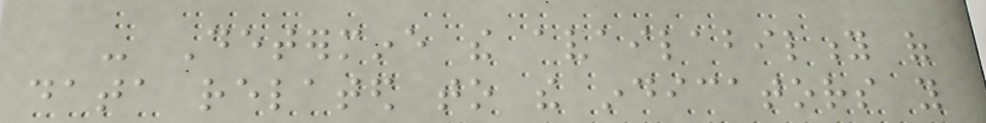- Determine the availability of
data related to the indicators you
